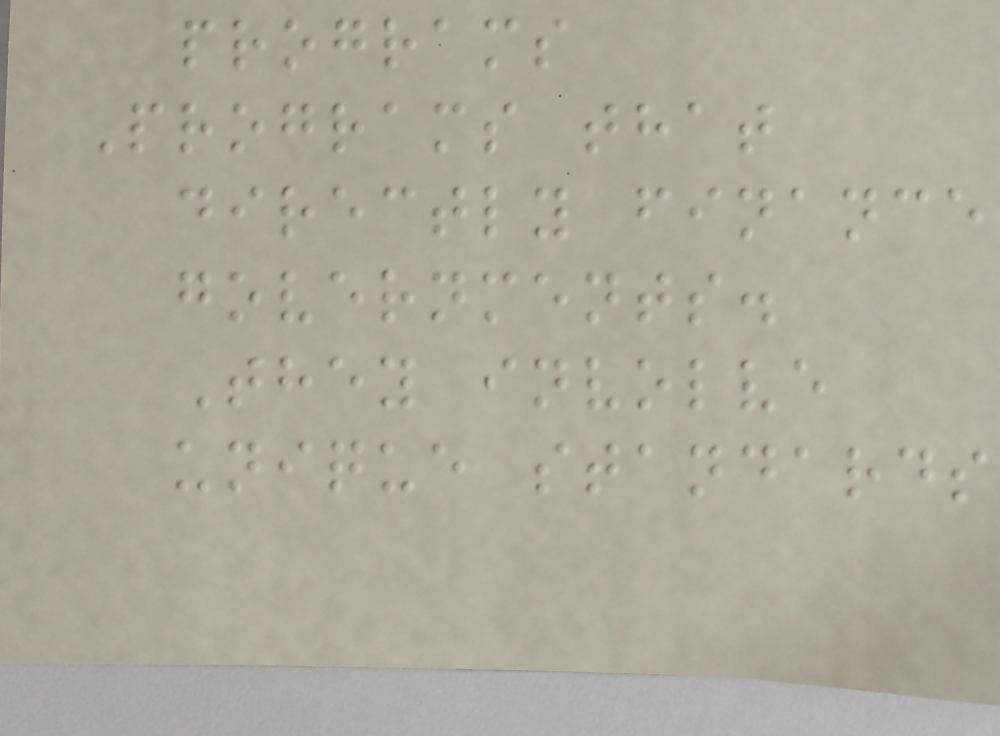programs
Programs that
directly finance
governments.
They involve
unique standards
